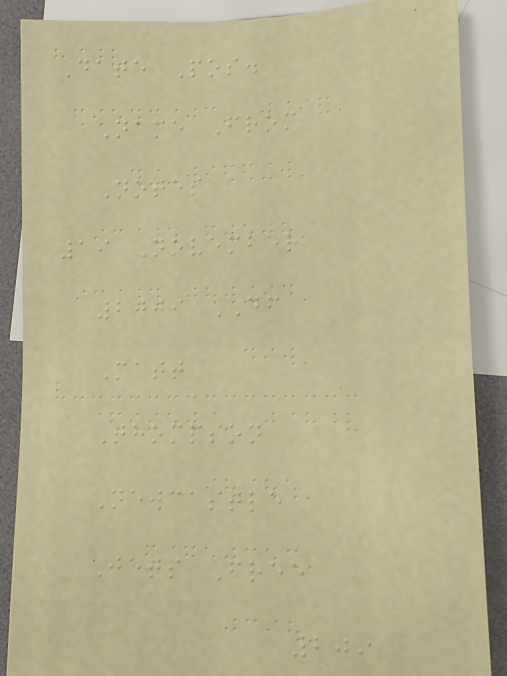Date Pos.
Name From
Notes
19 November
2009 DF
Matt
Thompson
Newcastle
Jets Free
209
